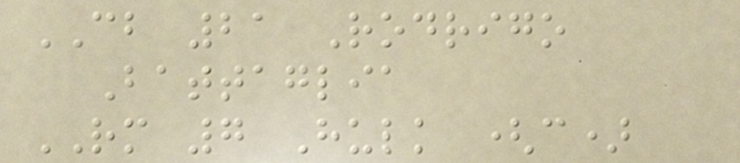CB 21 Rodrigo
Battaglia
RM 7 Hulk (c)
